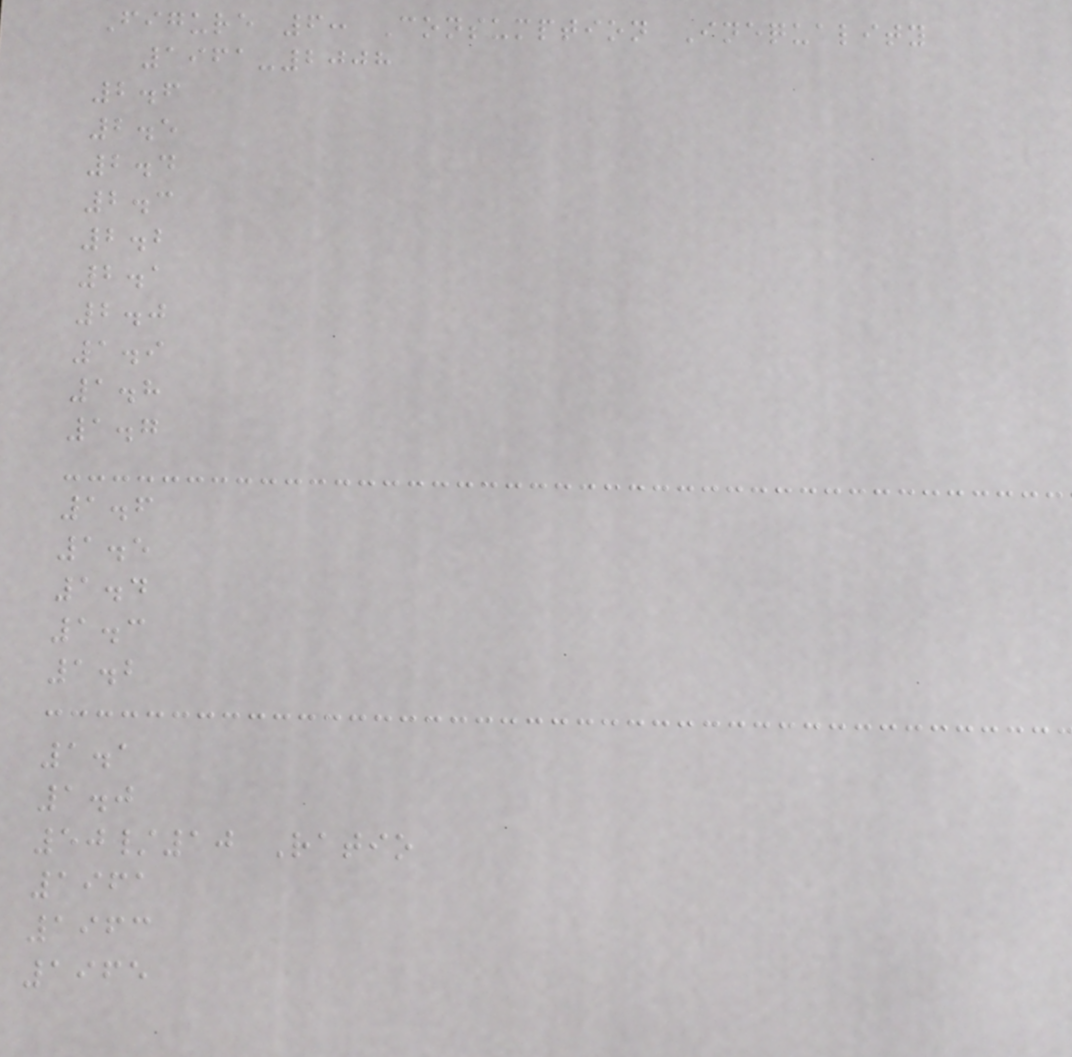Figure 6: Consumption Inequality
1961-2008
2.6
2.5
2.4
2.3
2.2
2.1
2.0
1.9
1.8
1.7
1.6
1.5
1.4
1.3
1.2
1.1
1.0
50/10 Ratio
1961
1963
1965
